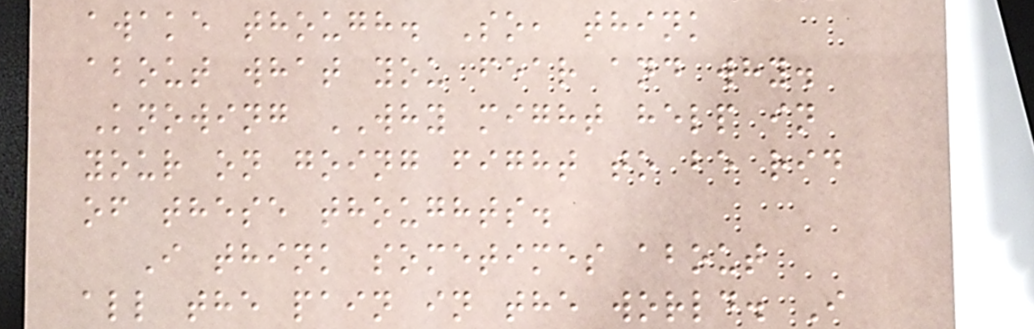awake though. So, think
about what you fear and why.
Knowing WHY might help in
your on going fight to be rid
of these thoughts.
I think sometimes about
all the pain in the world. I
